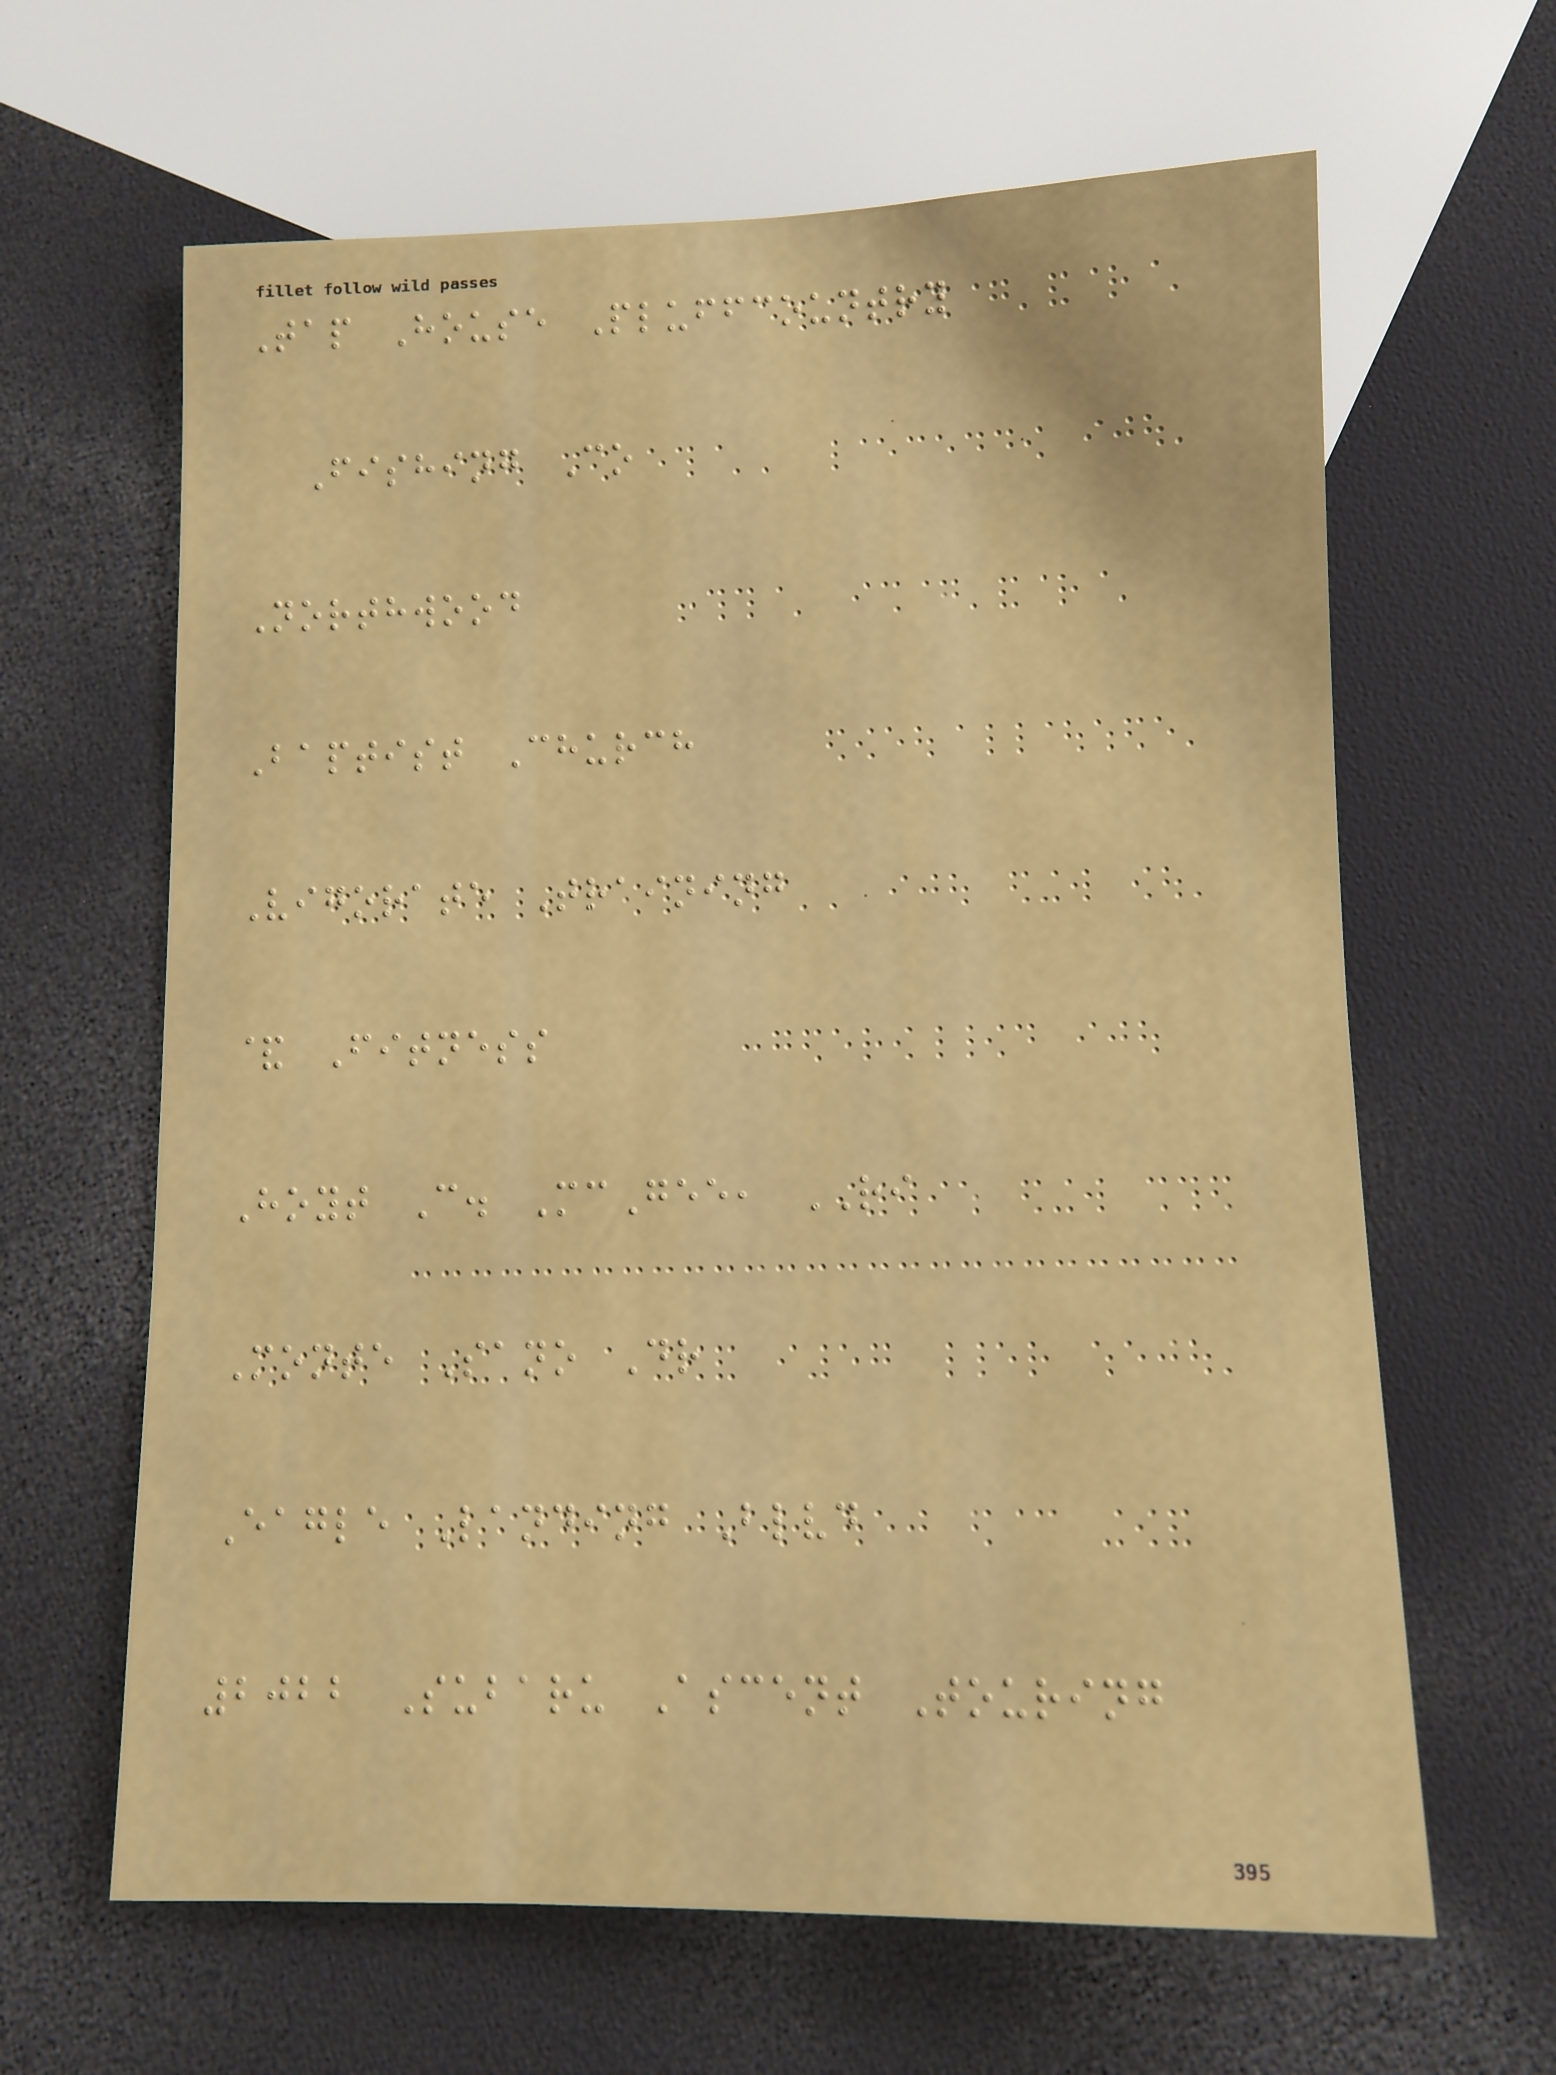Tap House Pluffcountry
Fishing Co
Northwood
Baptist Church
Vigorate Training
& Fitness
Hoyt C. McGee, RI
Monte Sano Dr
Eagle Landing Blvd
2022 Subaru Ascent Touring
